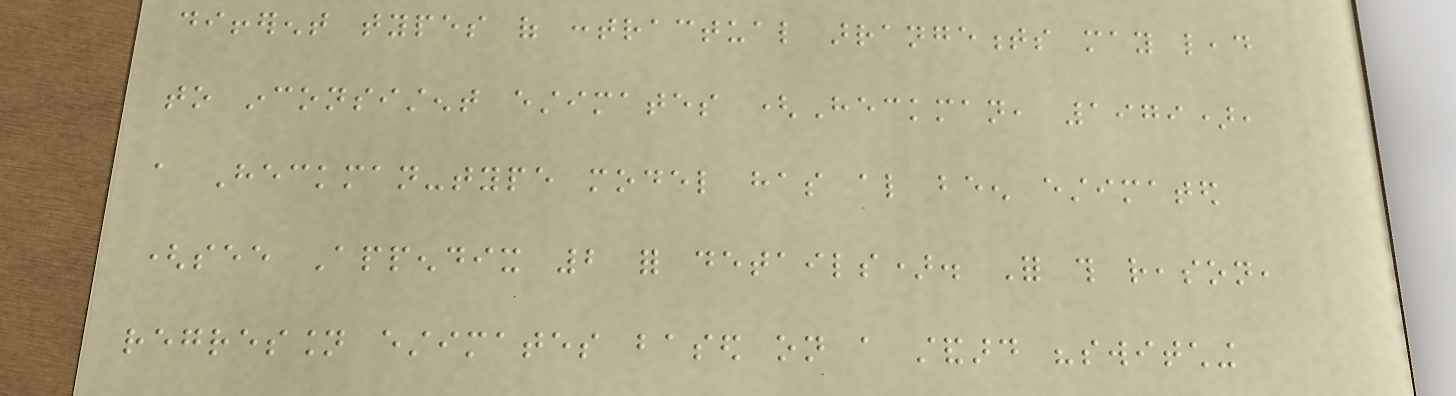different types of contractual arrangements may lead
to inconsistent estimates (Heckman, 1979),
a Heckman-type model has also been estimated
(see Appendix 2 for details). For this reason,
regression estimates based on a standard "switching
